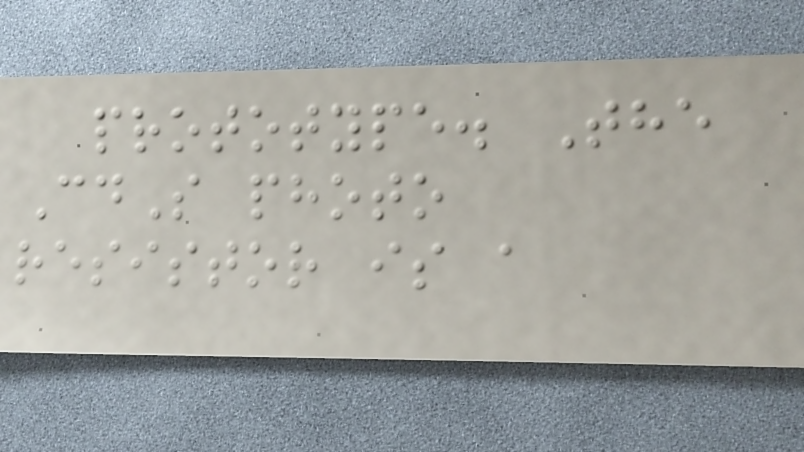prototype. The
CdS photo
resistor is a
